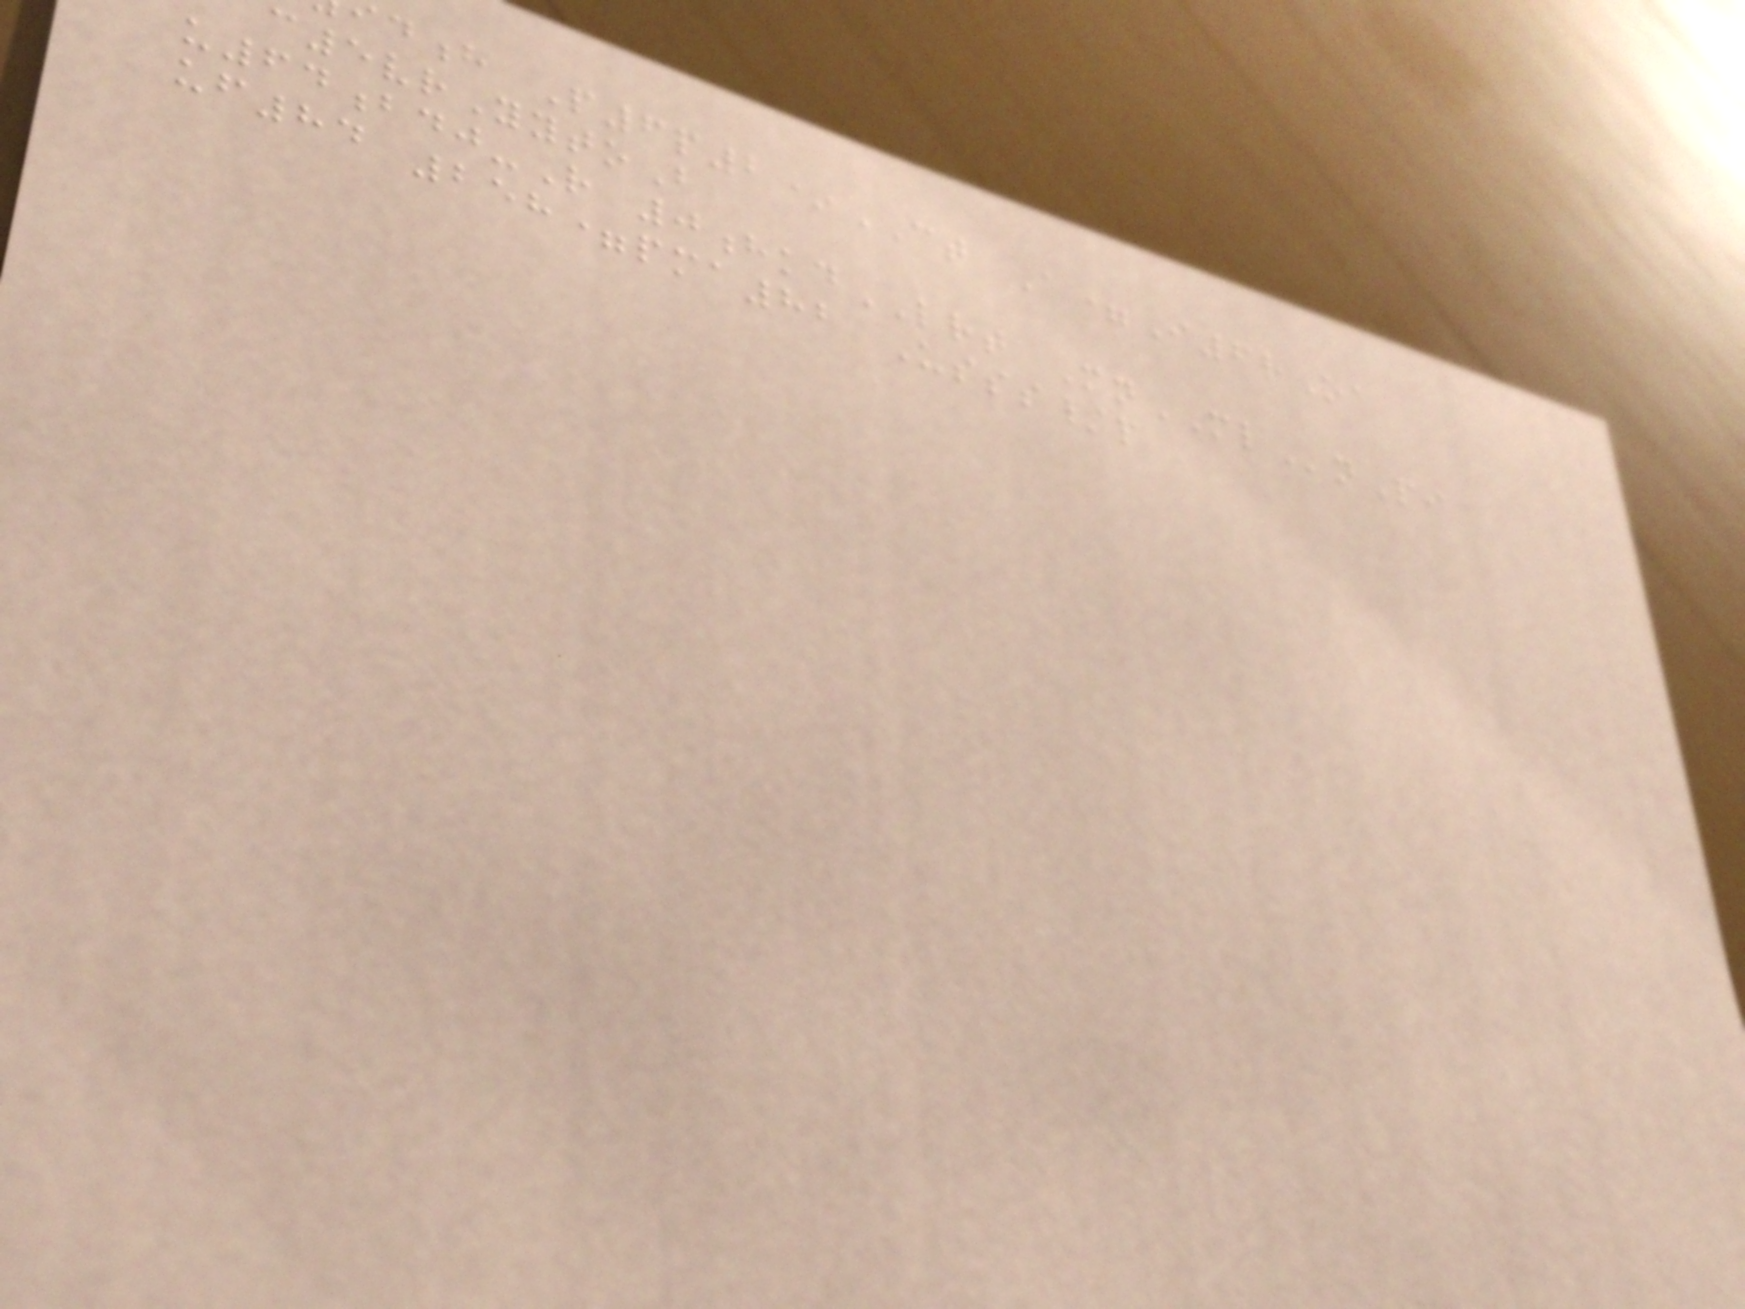h P6p2*CT A=I6rOa
c5vrYytoB
u64bdj-R 0hkdLRT MnMLnPi
uf84 258=pma82 Usss/p
